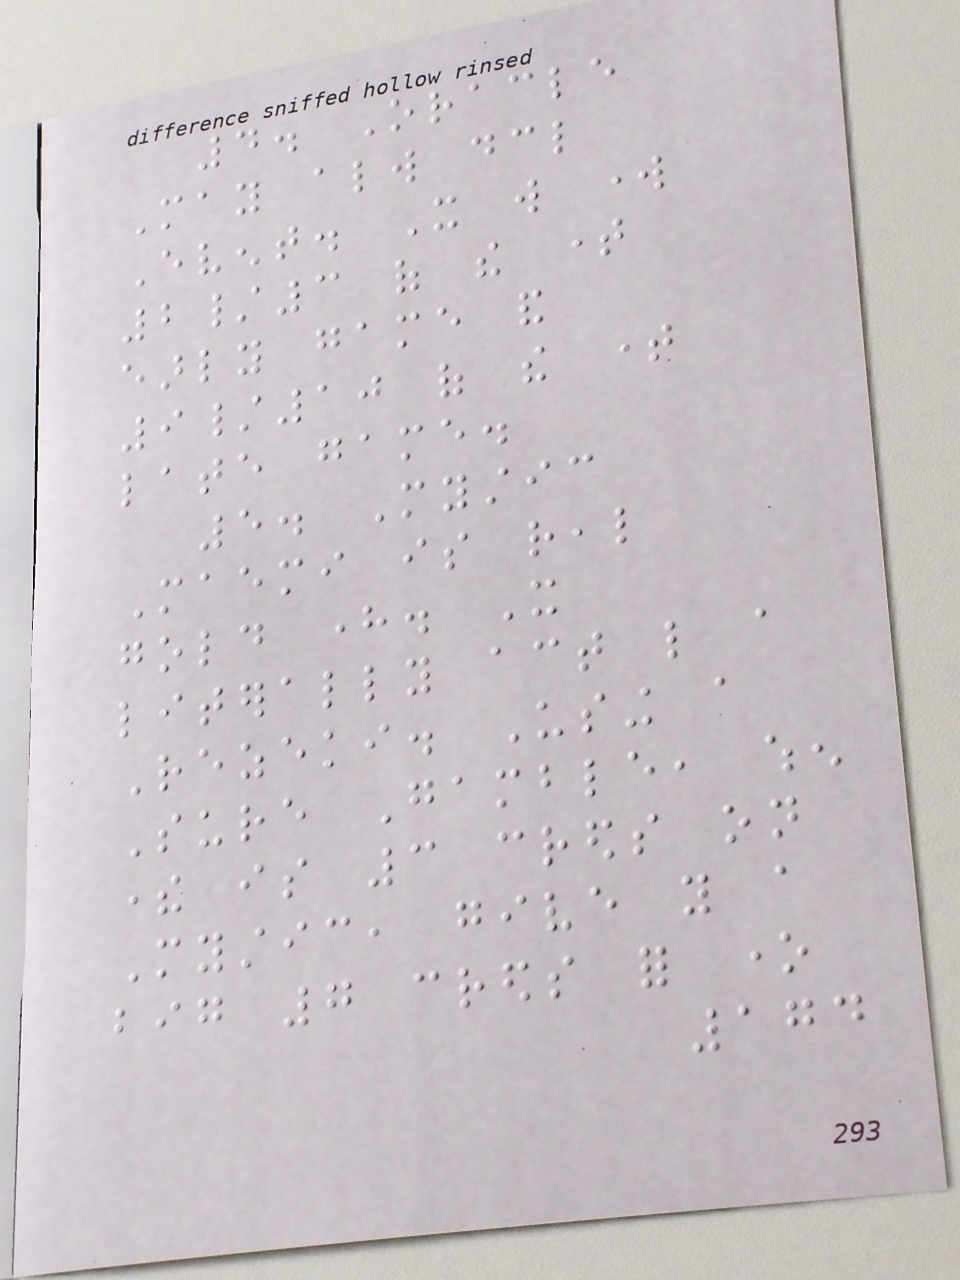4. Oracle
May always declare
Event. It will work
2/3 of the time
early game and
9/10 of the time
late game.
5. Mystic
Maemi is real
gold here. It
literally act like a
Rezeki. Using a
Sure Gamble, when
there is 3 creds on
Mystic, give you a
big 7 creds for one
174
